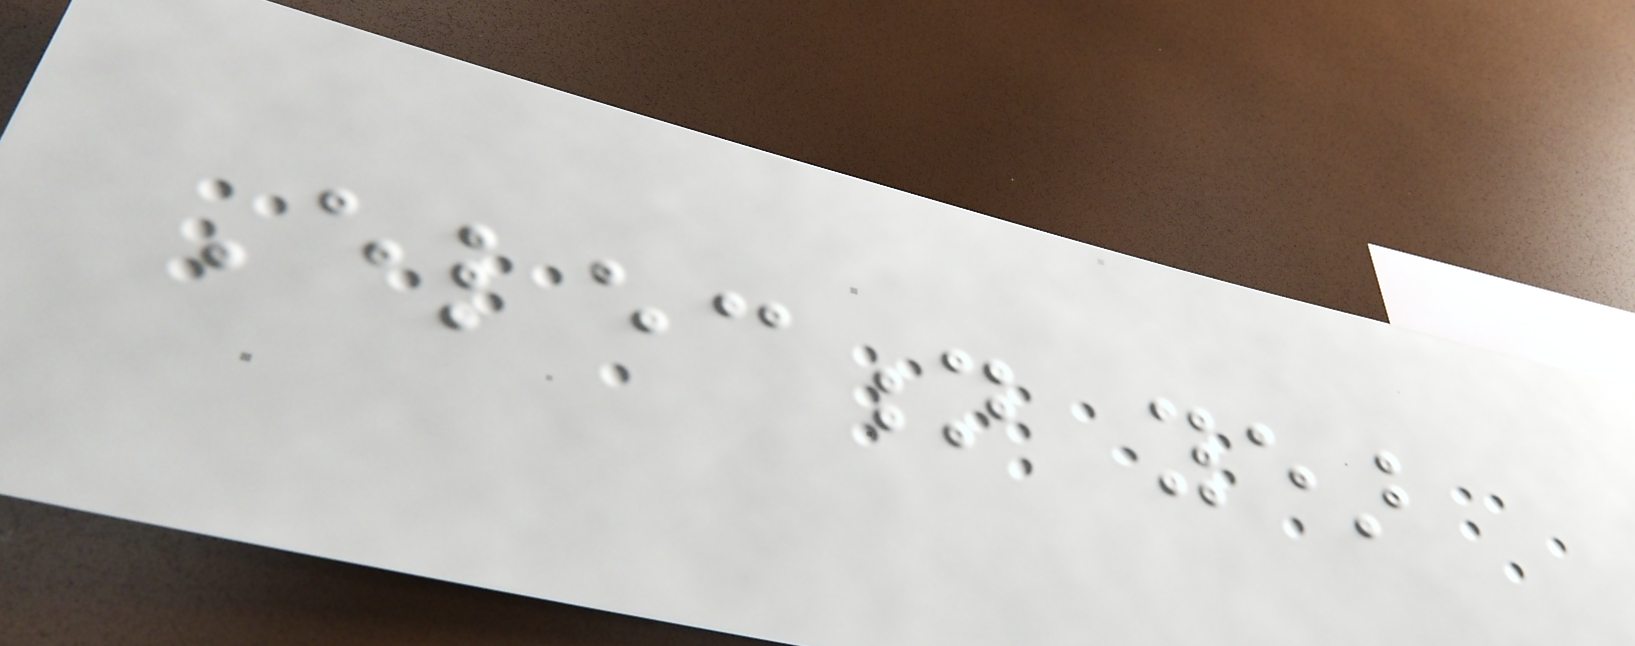Election year
